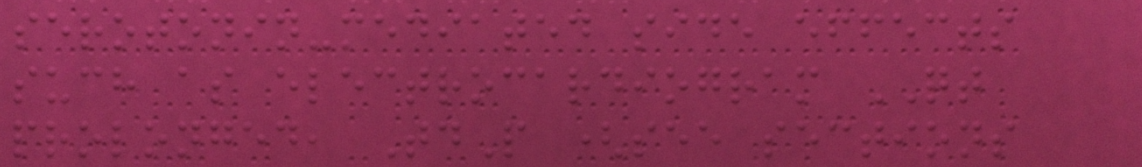serotonin-mediated side effects
such as electrocardiogram QT
prolonged, TdP (see sections
